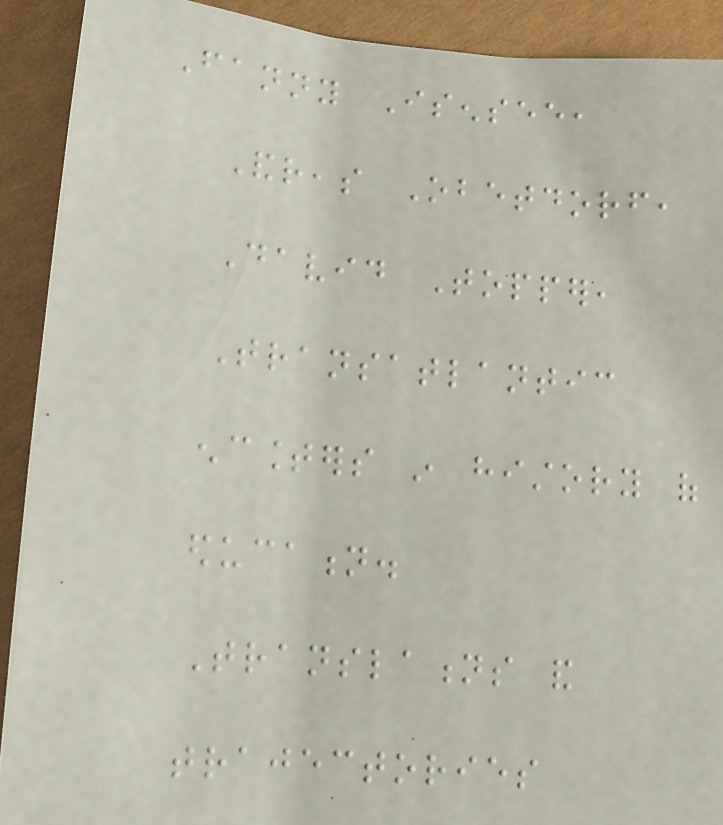Fanny Isensee,
Andreas Obetdorf,
David Topper,
Transatlantic
encounters in history of
education.
Translations and
trajectories
